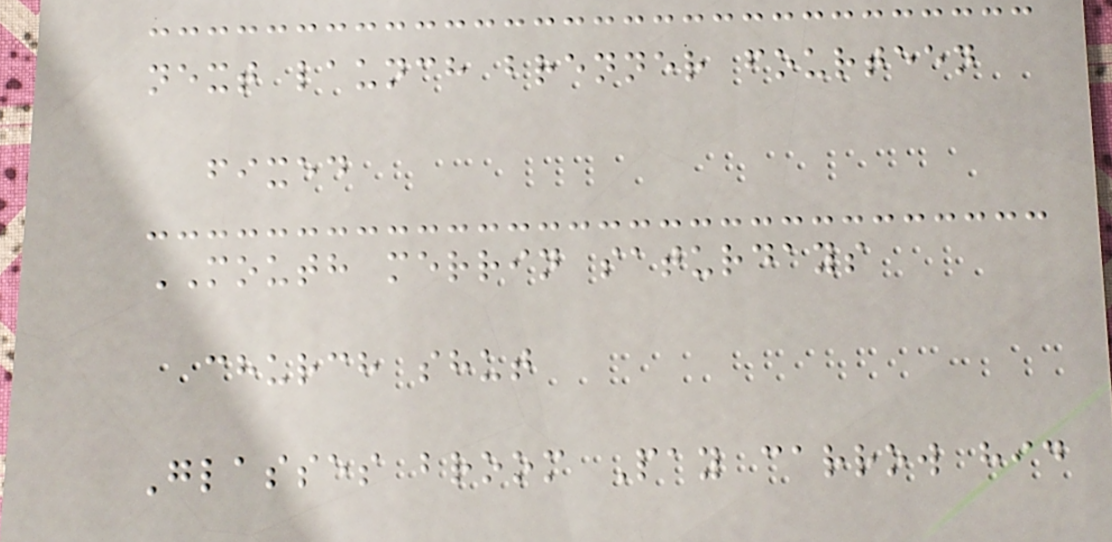next launch brenner fourteen
fixed
MOUTH merrin saturdays
church shut
Glasses broom Pay carrow hid
